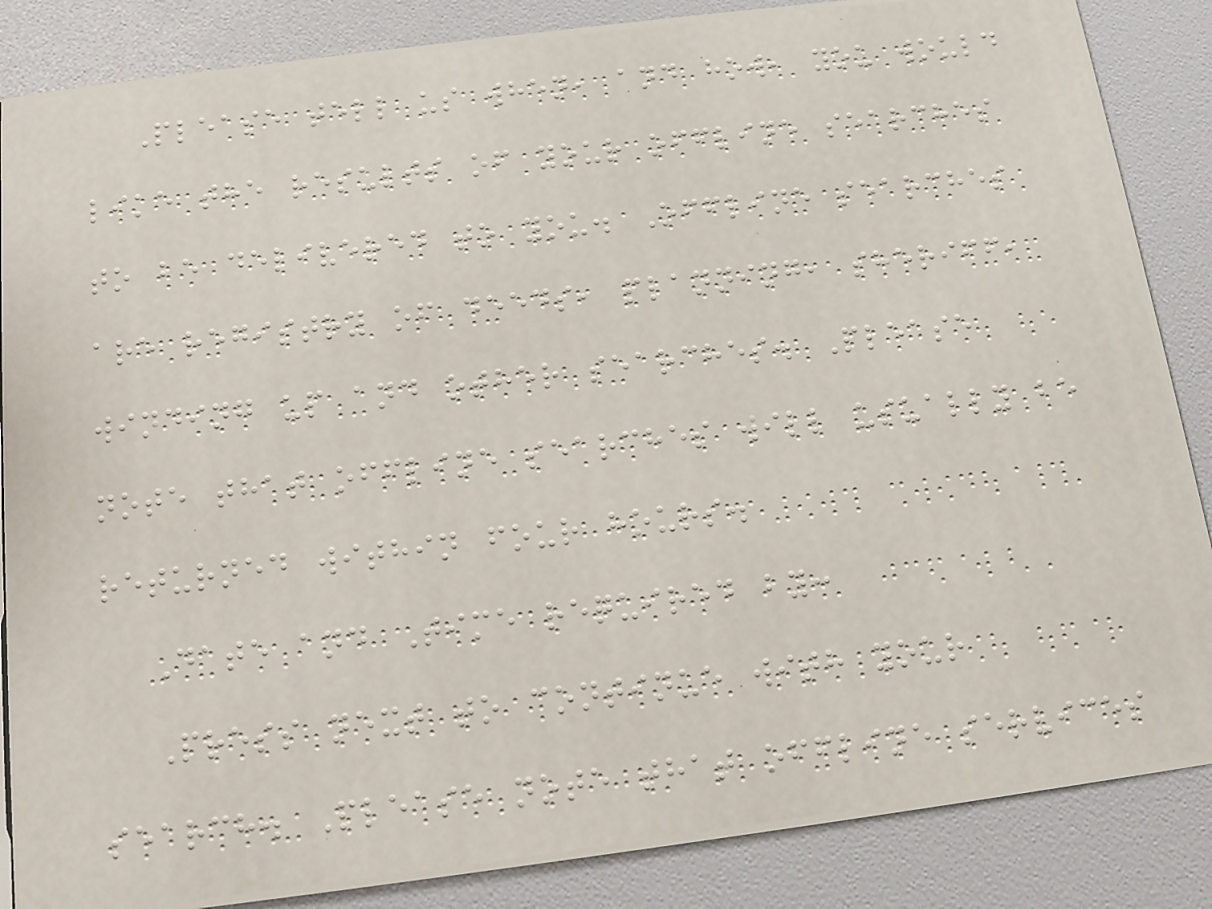Please tell us when, and how, you would
like the results of your offline searches
to be delivered to you. Offline searches
are registry of deeds, planning, sheriff,
winding up and other searches. Please
note that offline searches will usually be
returned within four hours.
Date and Time required by:
Press next to continue with your
search. Please note that offline services
